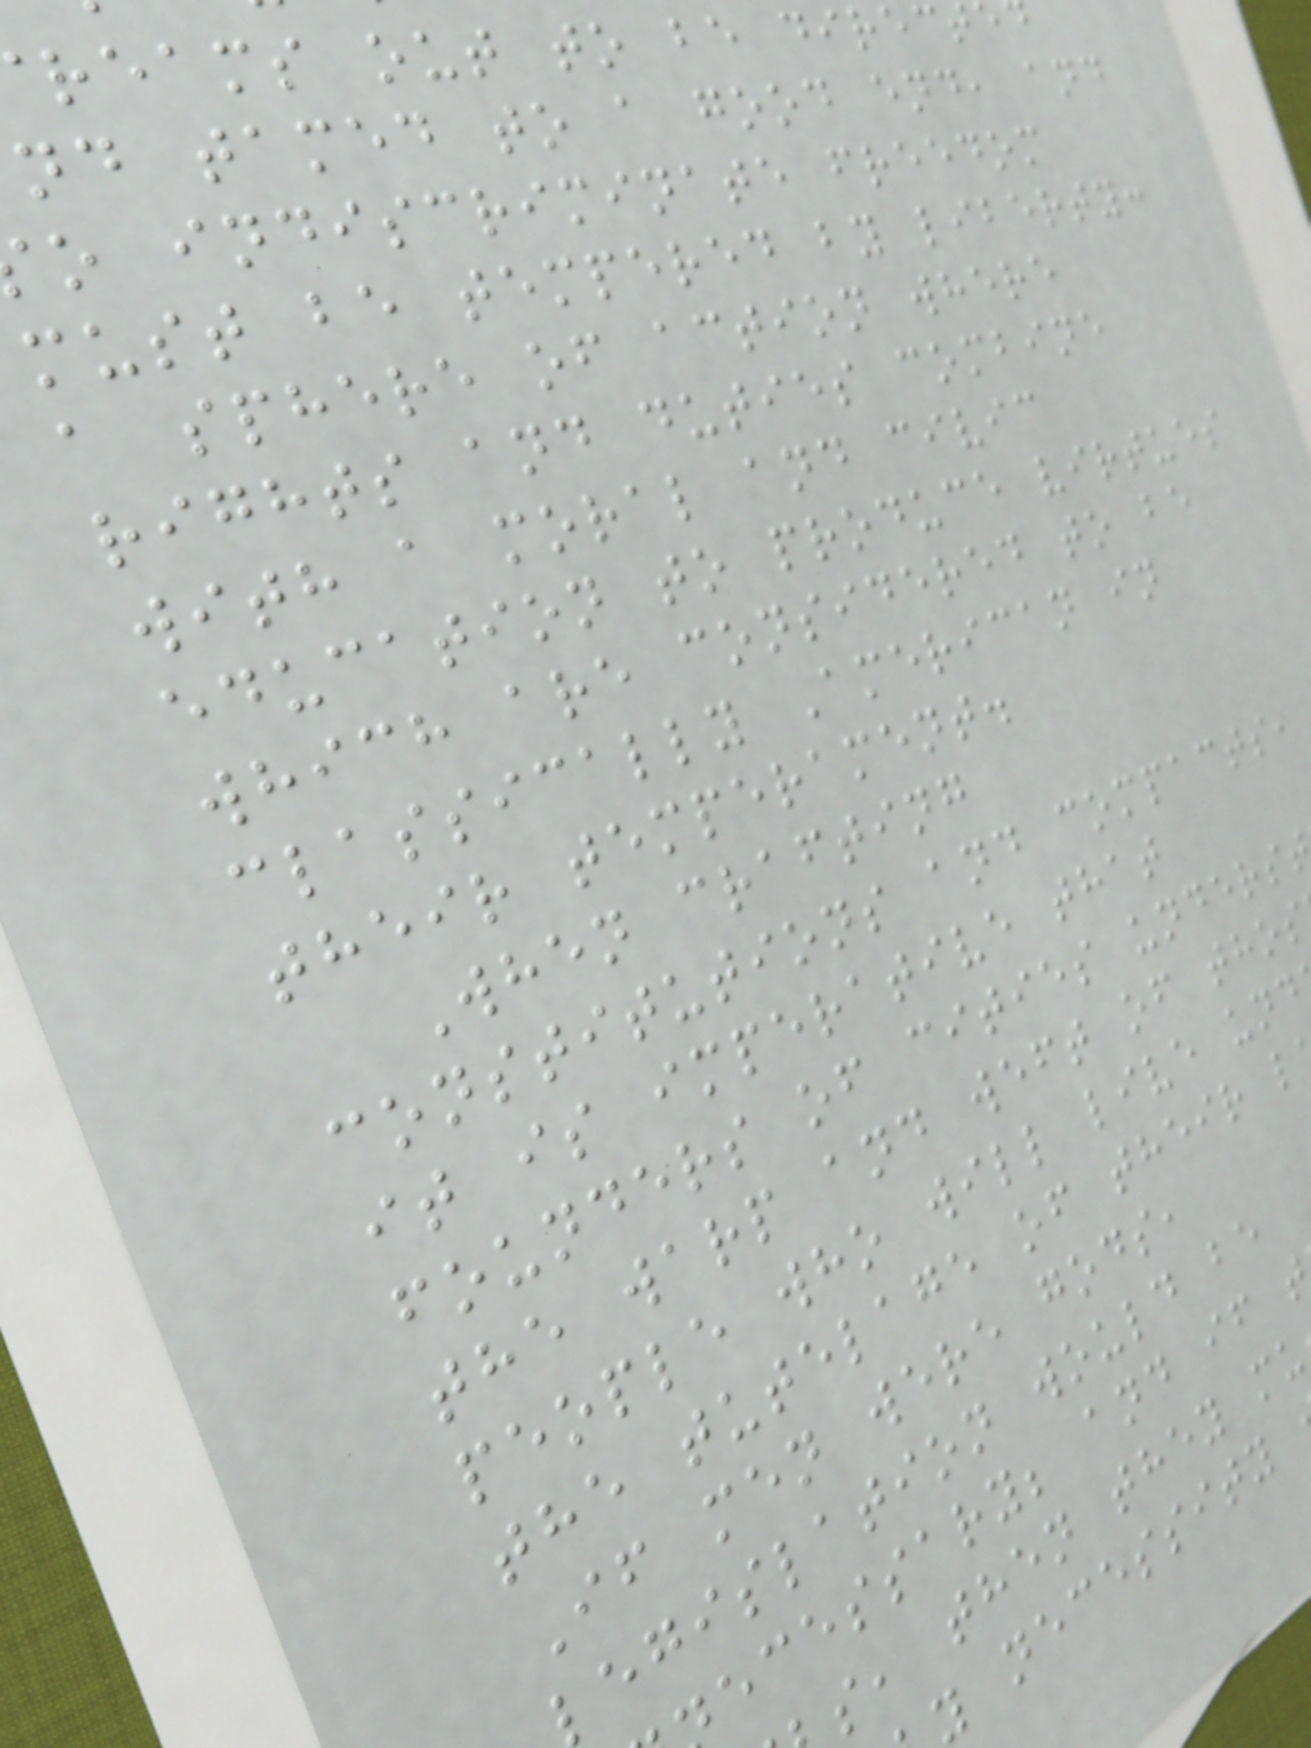reams out to be directe
nd tamed to a good end, and
o indiscriminate freedom
must be tempered by liberty:
a sphere of action where
rights and duties combine
with a moral and civic
education to produce virtues
which are considered to be
classically American in
their temperament.
When crafting
constitutions and compacts,
it is imperative that
founders of cities unders
the warp and weft of thos
people who will live und
the tutelage of their l
If men were gods,
egislation would be
ecessary; and if t
s, then they mu
y necessity
